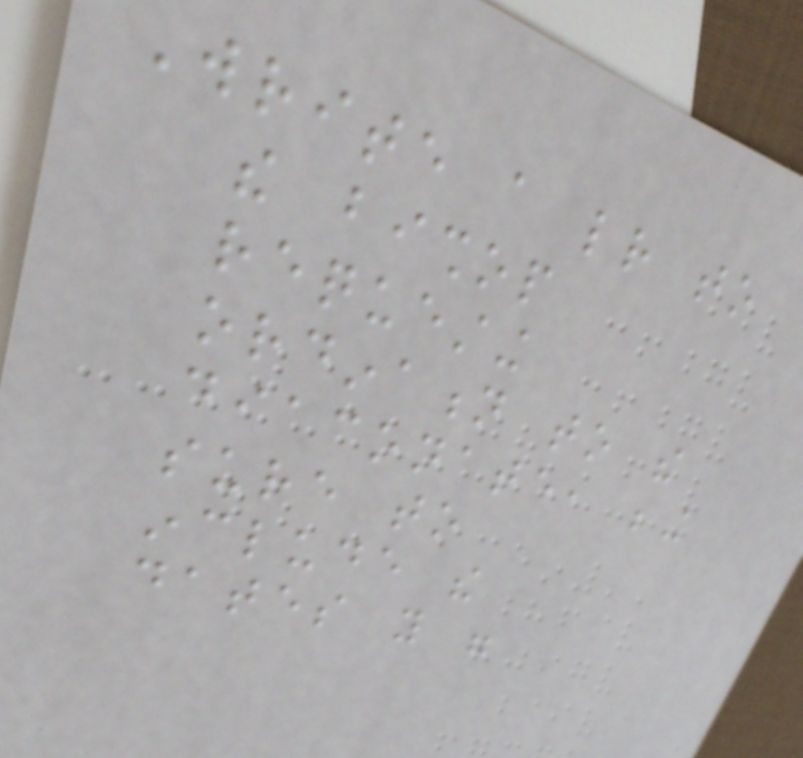Write a letter to
the bishop
requesting
ordination to the
diaconate, being
sure to
include the
dates you were
